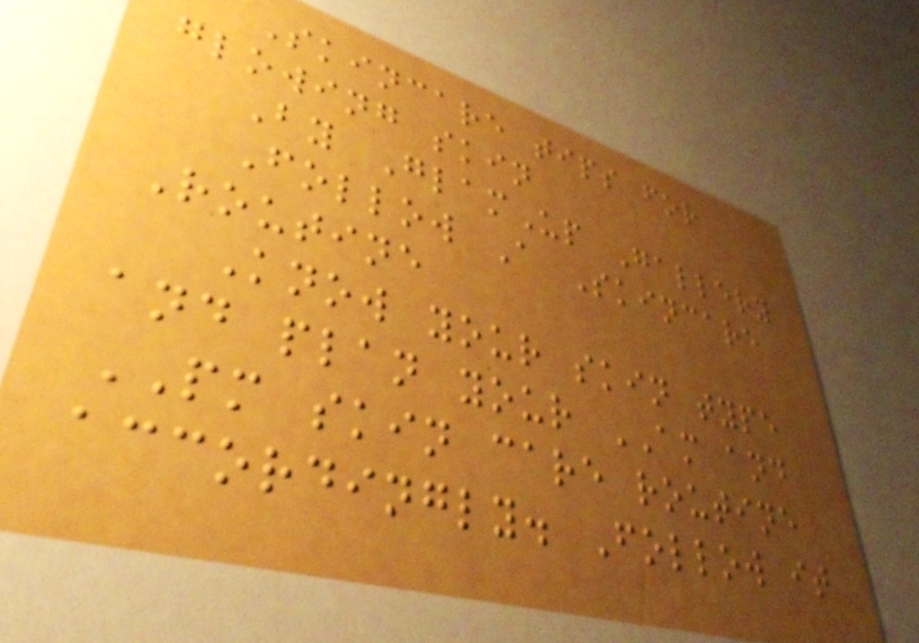Skincare tips for
glowing skin
By GlamUp Gallery
Follow A Skincare
Routine
Know your skin type
and plan your AM and
PM skin care routine
accordingly. Follow it
